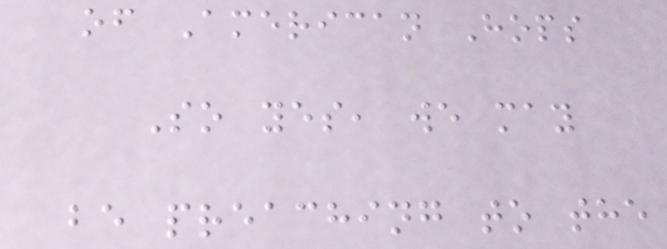of American Hops
So yes, we may
be preaching to the
